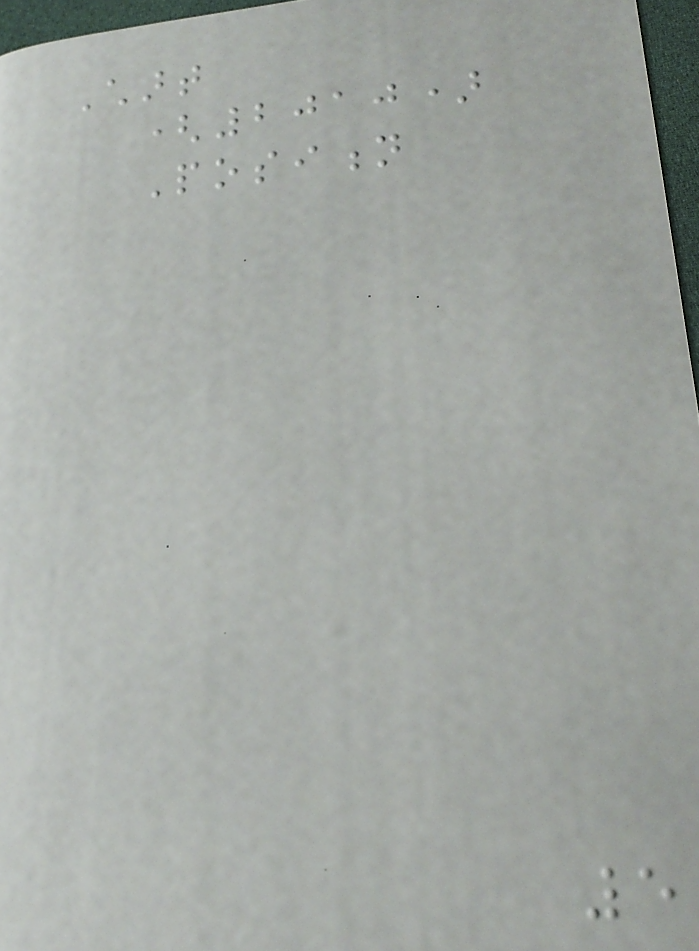Chart
(2010)
Position
5
